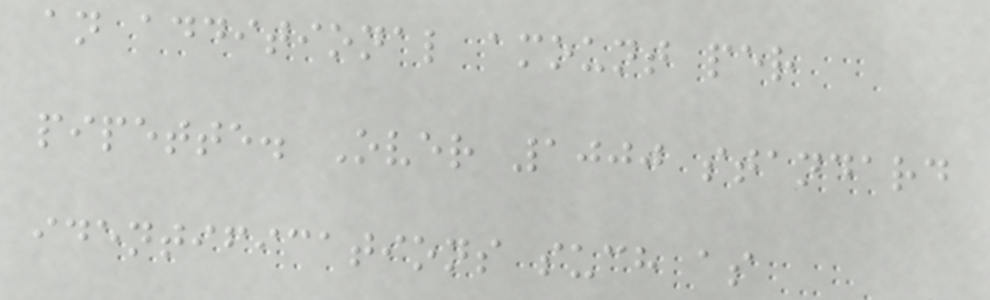an additional amount per
pipette. Over 1000 standard
identifications such as
